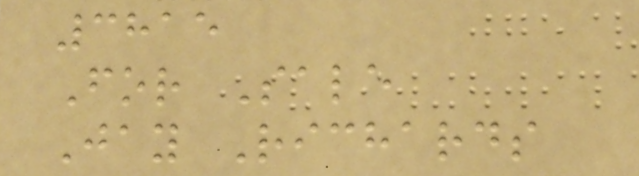3815
For Sale
Jay Richards
